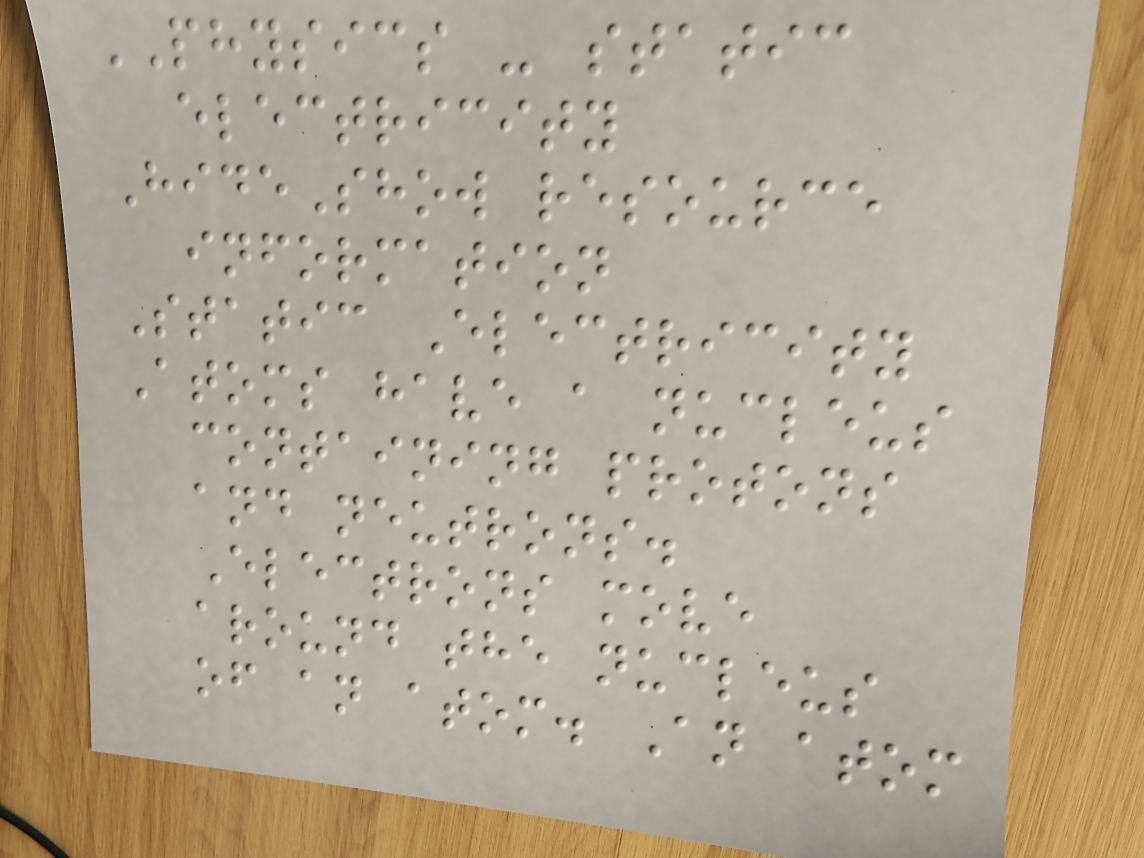PHYSICS - static
electricity
HideShow resource
information
Static Electricity
Atoms have a nucleus
containing protons
and neutrons.
Electrons move
around the nucleus
of an atom. An atom
